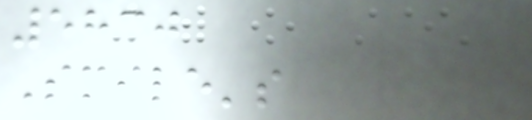5830
Smile's
